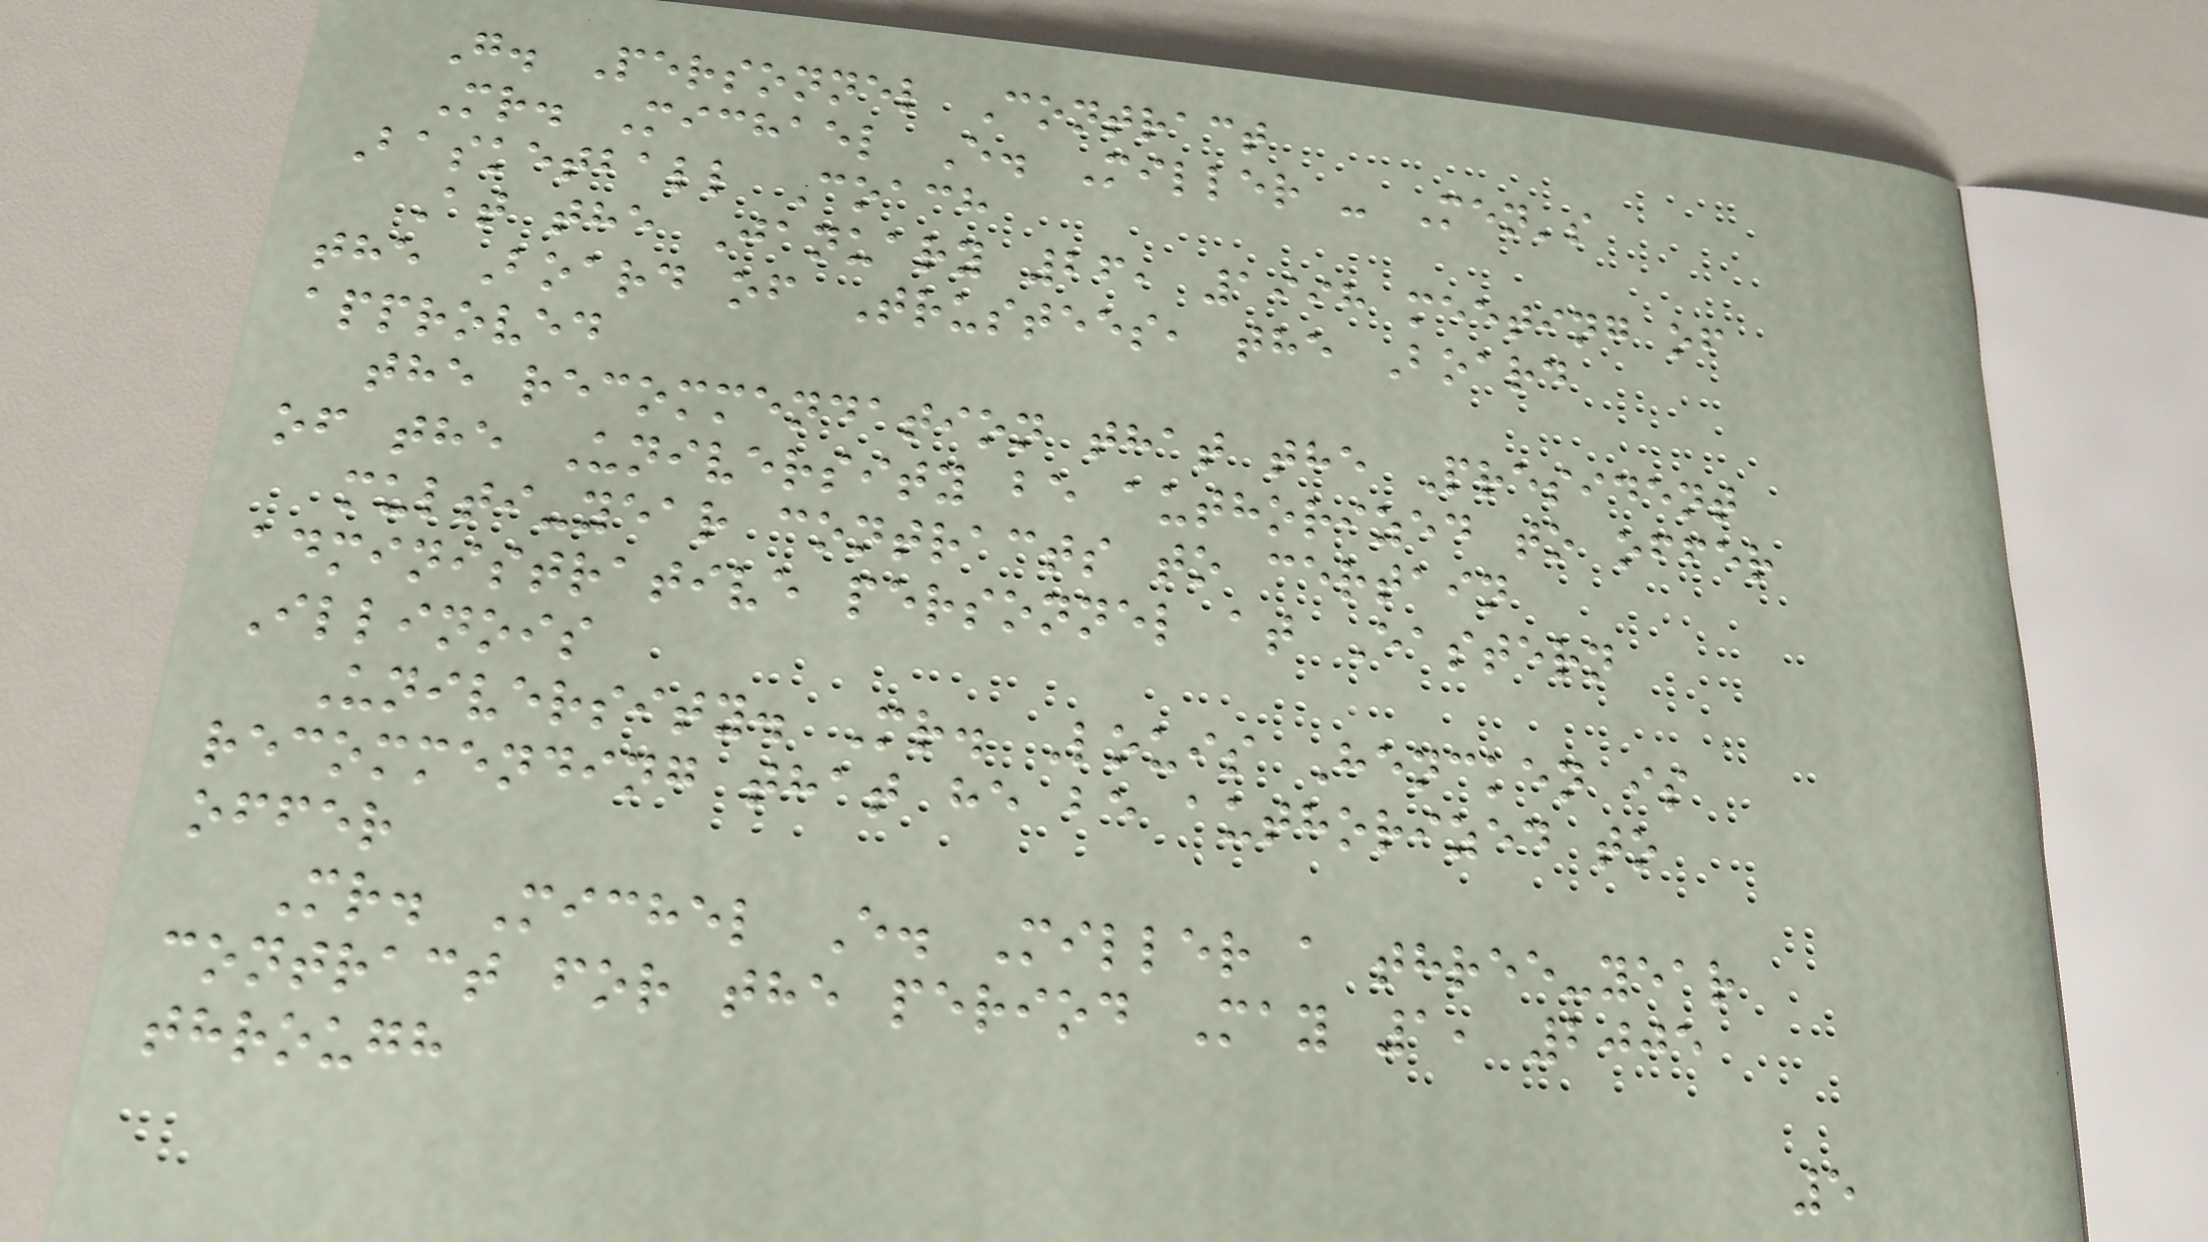G. Personnel Contract
Mr. Michael E. Miller - Men's
Basketball Coach
At the January 26, 1998 meeting of
the Board of Trustees, the Board
approved
the recommendation that the President
of the University be authorized to offer
multi-year contracts to certain
administrative personnel at Eastern
Illinois
University. Mr. Louis Hencken is
recommending that he be authorized to
offer
Mr. Michel E. Miller a three-year
contract for the period May 1, 2005
through
5
